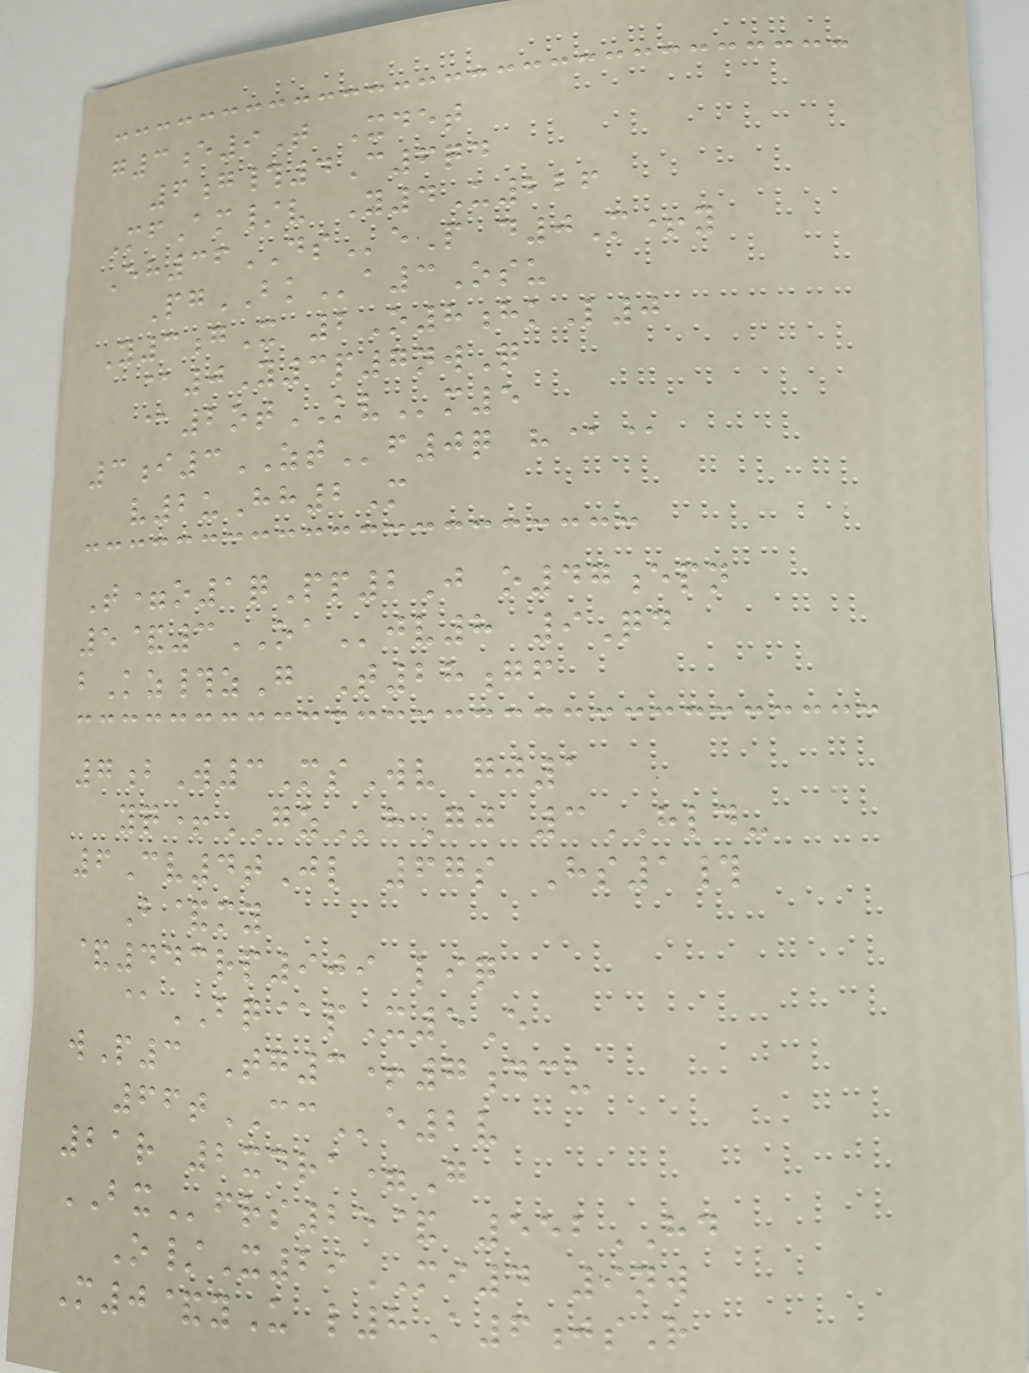g3e9T Xdet
6g#4C6qd
MfAm/v Y4U226
Eh36DSeP d0M+y
PgBKa3Osu
Y3gX 2O8hkL0
@0Y3p7nwQ
@2otKVm5
3i3ZTf0q h@@
v2uHh2M
T=o1qPp2J o47epn
5&3OAjv8 9Qd
bKz#zG T28gf
7bW3MsWv gj1
yq+GZhGj 3HLD-
6Cv4tJl 67s Hs1#
B&my
&443rp909 liq
@BQ@pX5E
wP3 Tg3+7dcu
66tCCe2v
21r 2xdra=G
BXfrs25& 552HD
O/X29MI4 9nw
M0&yU l8A6jsR
